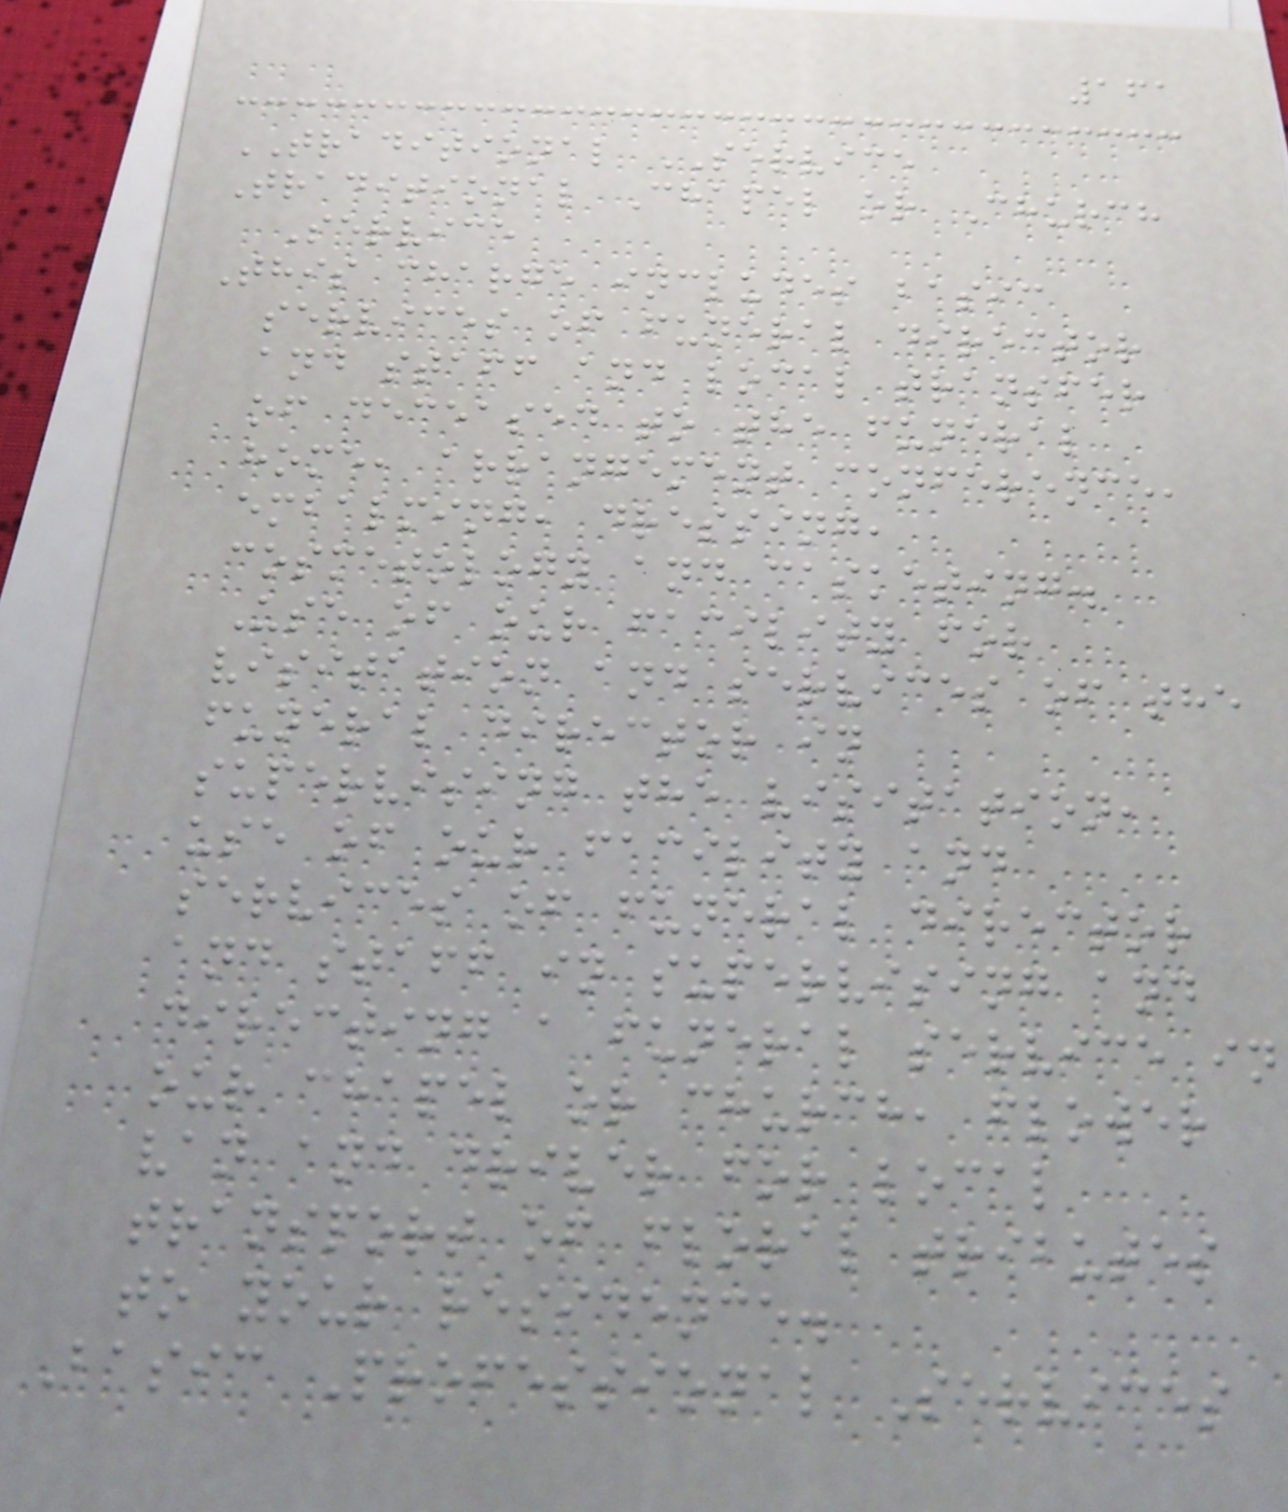161
TRADITIONAL SERVICE
Traditional Chapel or Church
Service
This charge includes basic
services of funeral director
and staff and local transfer
of deceased to the funeral
home, arrangement conference,
embalming, dressing,
cosmetology and casketing.
Use of our facility for
visitation and services of the
funeral director in
supervising the visitation,
use of our facility and
services of funeral director
and staff in supervising and
directing a funeral service in
our chapel or church, flower
van and driver for local
transport of floral tributes
to your residence.
Basic Professional Services
